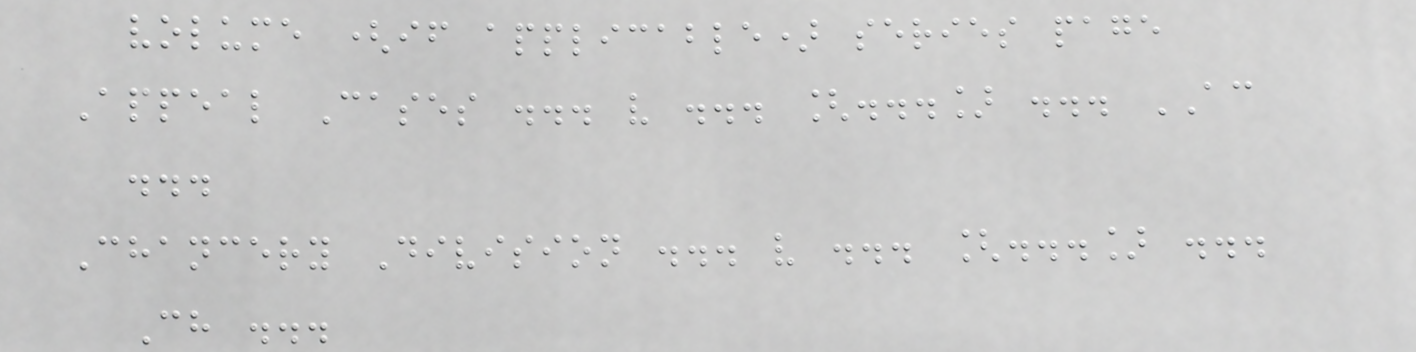volume (if applicable) series page
Appeal Cases ... v ... [...] ... AC
...
Chancery Division ... v ... [...] ...
Ch ...
